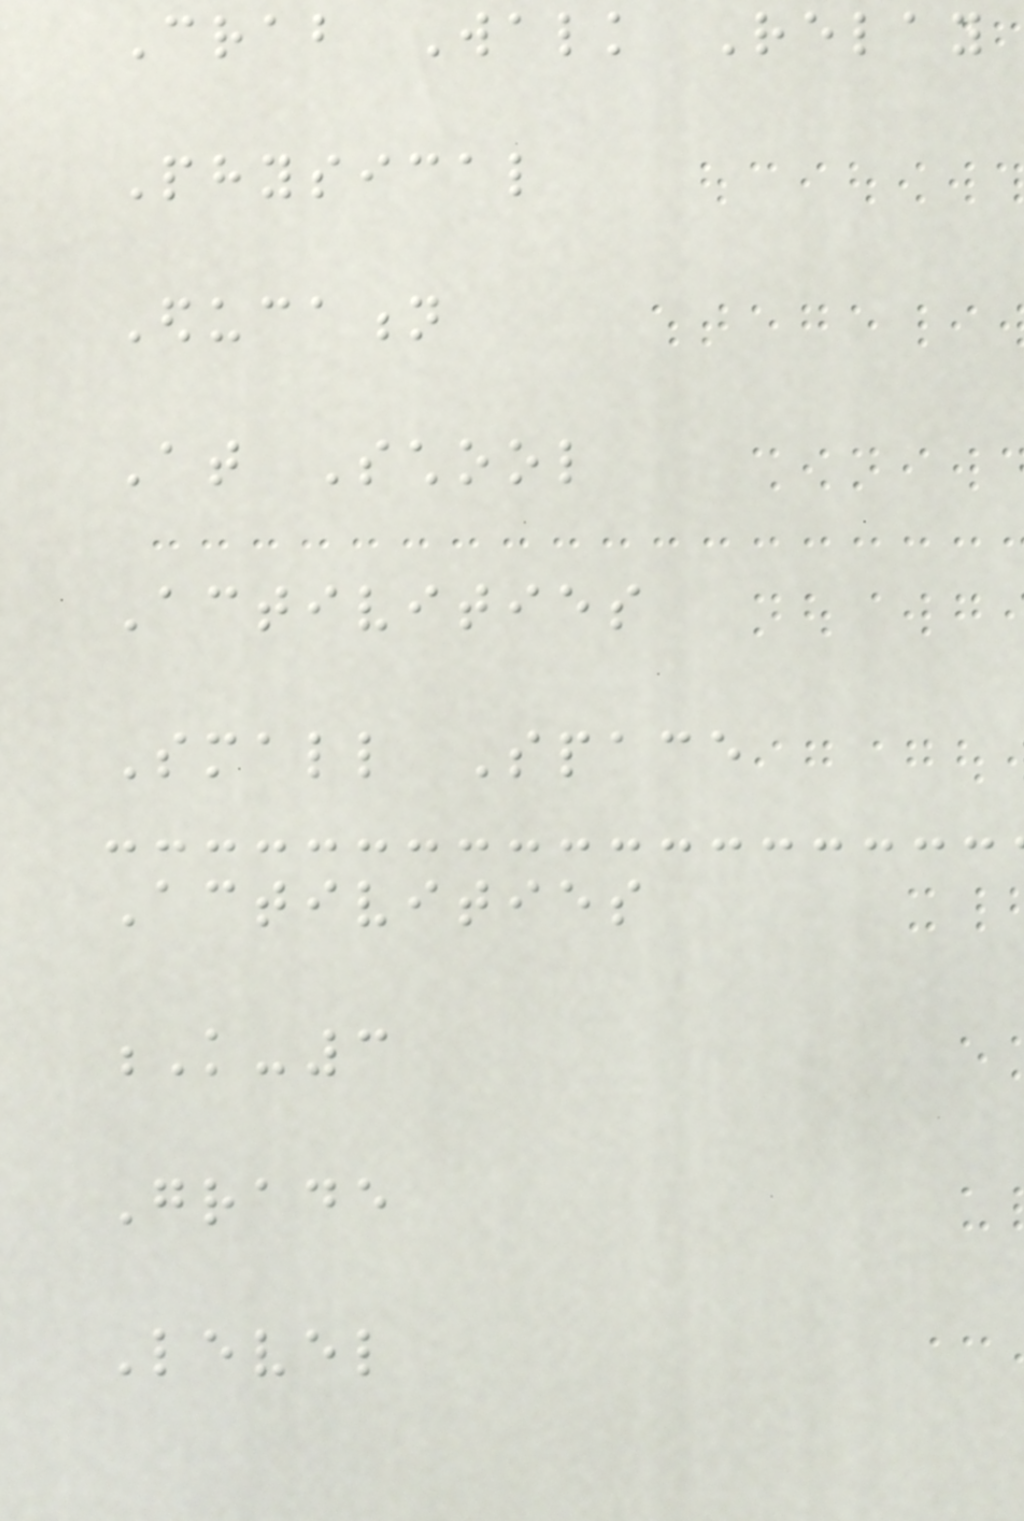Crab Walk Relay
Physical
Education
At School
Activities
Small Space
Activities
K-3
Grade
Level
